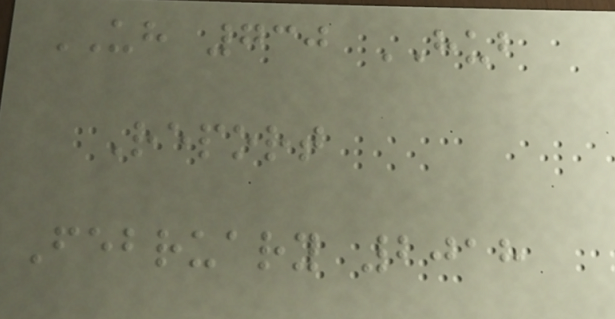UH 730 HUB
Report
February 2018
